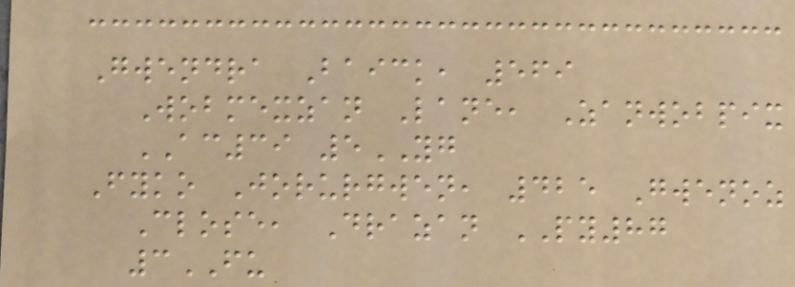Gwendra Baick, 569
Wobmexzan Lane, Zanwobpix
AC39 5YG
Fyko Jorurgwen, 425 Gwenoz
Close, Drazan PY87
3FU
